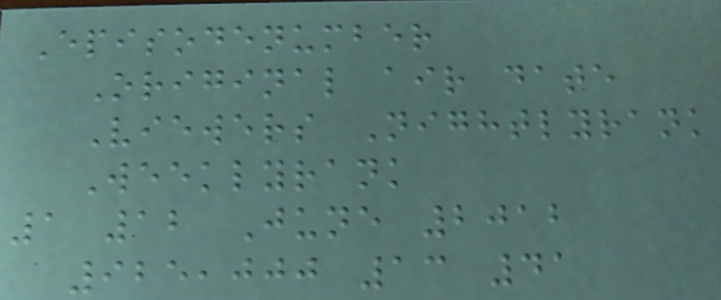Episodenumber
Original air date
Viewers Nightlyrank
Weeklyrank
1 12 June 2012
925,000 13 41
